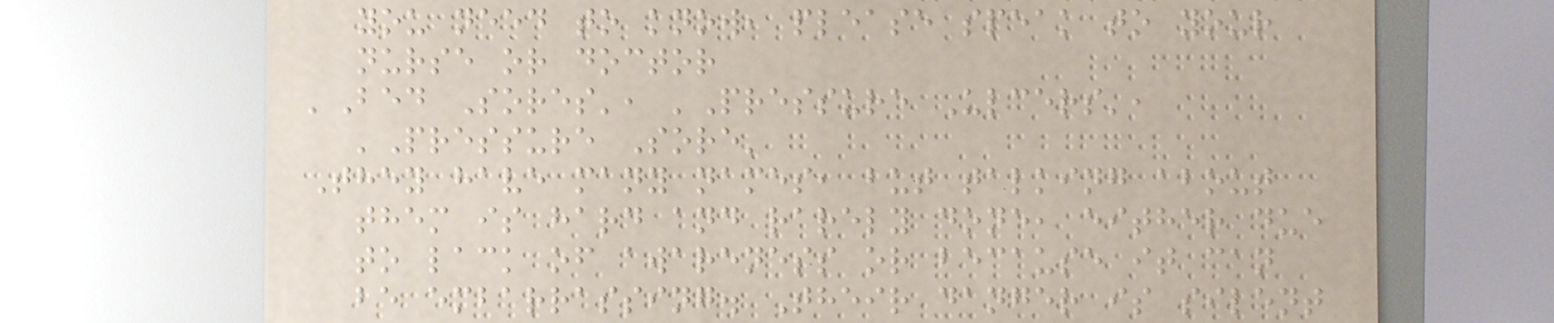you need to know, please speak to your
nurse or doctor
'Bed Sores', 'Pressure Ulcers',
'Pressure Sore'
They have many names, but talking about
them is hard and rarely done, either due
to lack of awareness or because it can
be embarrassing. Their danger is silent
